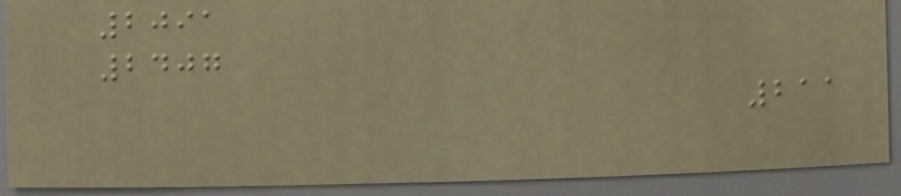2091
2407
211
